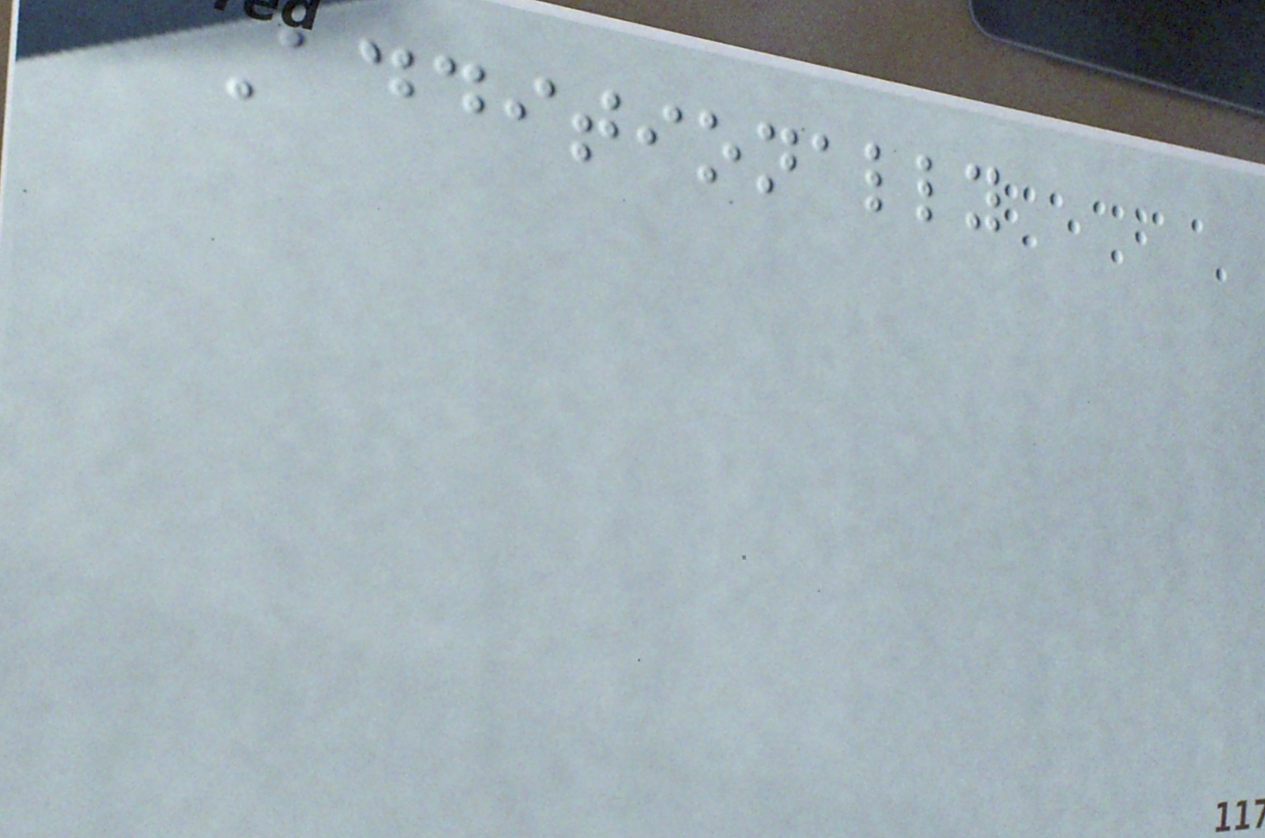Additionally
